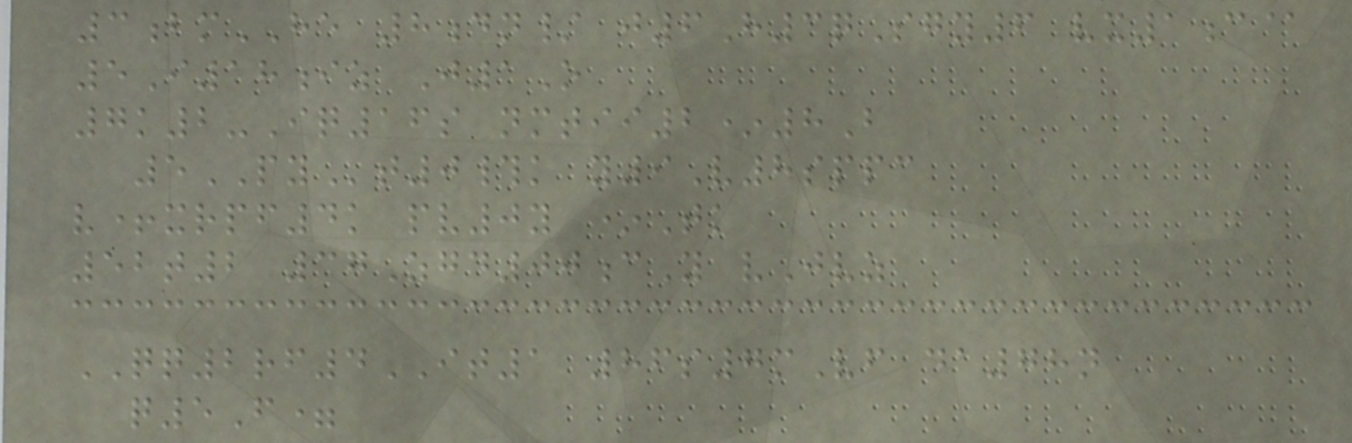3bmHE 8dn/ j6H3qSgy6 vx1c@
5I18iz J1O
7k2-Iq16s nmtii2*8B
5PYt0#k y9V8sppc
v+xrpf4k pv0y *Tk
52t2 37Zgd00cY vJvz
QQ2rf4IT1 86s7mVf da78n
q5F=
